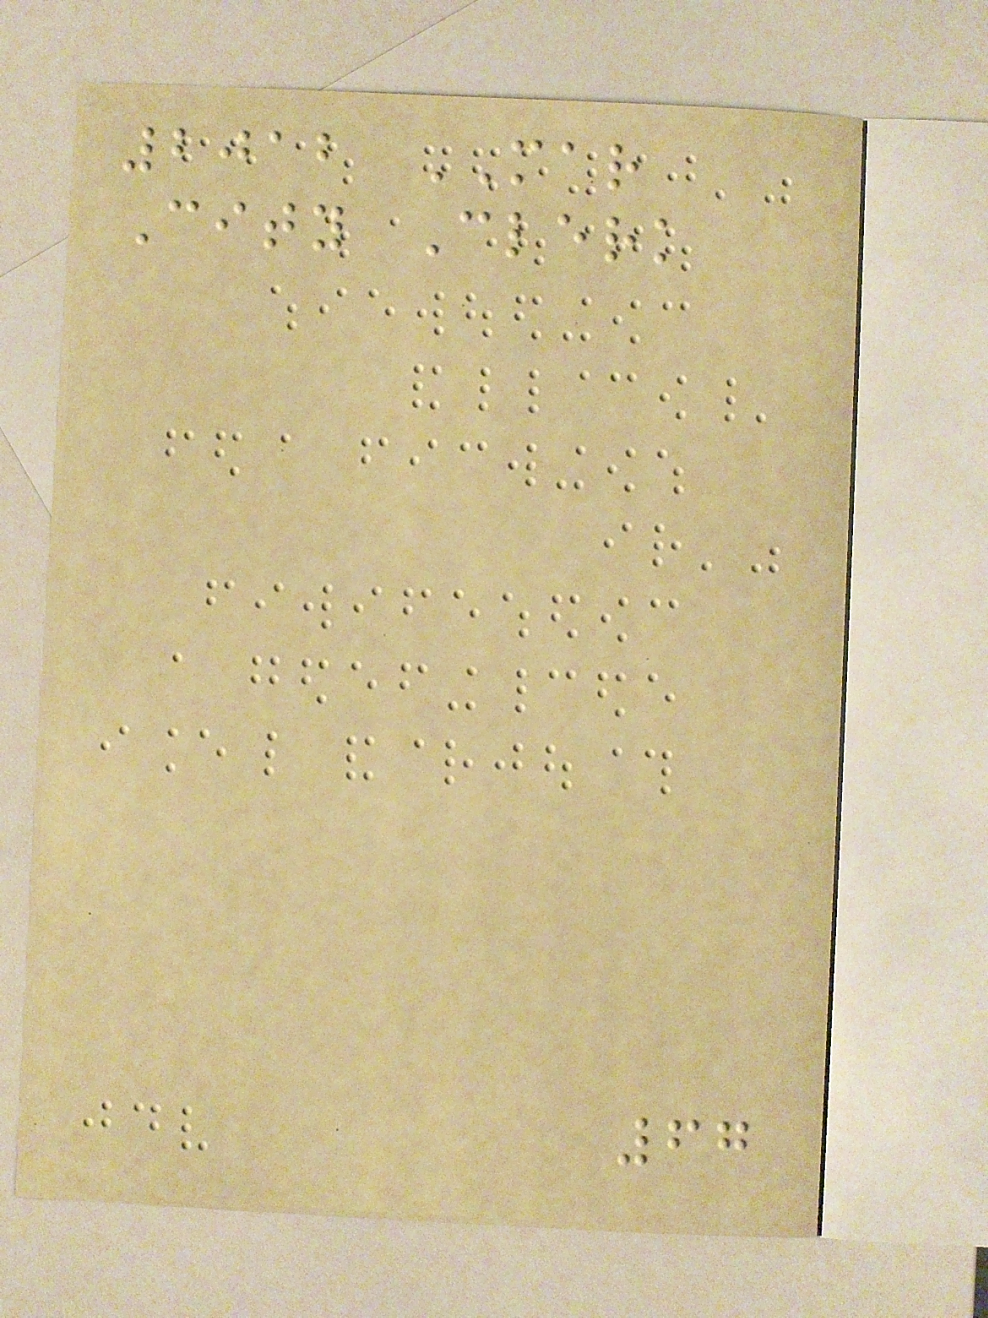2012 MAR
City Clerk
67
